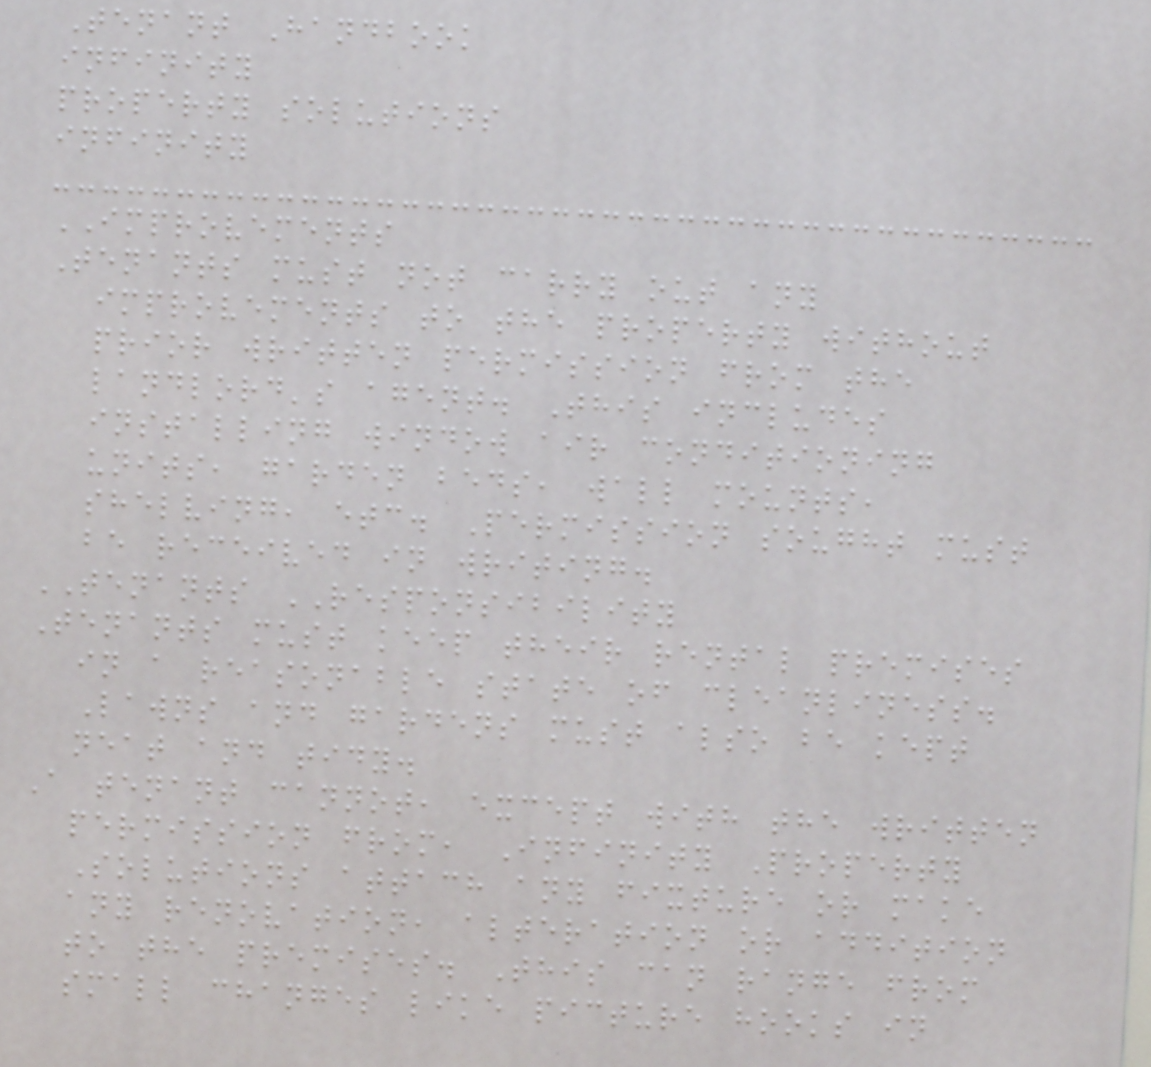Tenant Handbook
infinity
property solutions
infinity
IMPROVEMENTS
Tenants must not carry out any
improvements to the property without
prior written permission from the
landlord's agent. This includes
installing window air conditioning
units, garden beds, wall mounts,
shelving, etc. Permission sought must
be received in writing.
TENANTS RESPONSIBILITY
Tenants must keep their rental premises
in a reasonable state of cleanliness.
Lawns and gardens must also be kept
neat and tidy.
A tenant cannot, except with the written
permission from, Infinity Property
Solutions attach any fixture or make
any renovation, alteration or addition
to the premises. This can range from
small changes like picture hooks in
